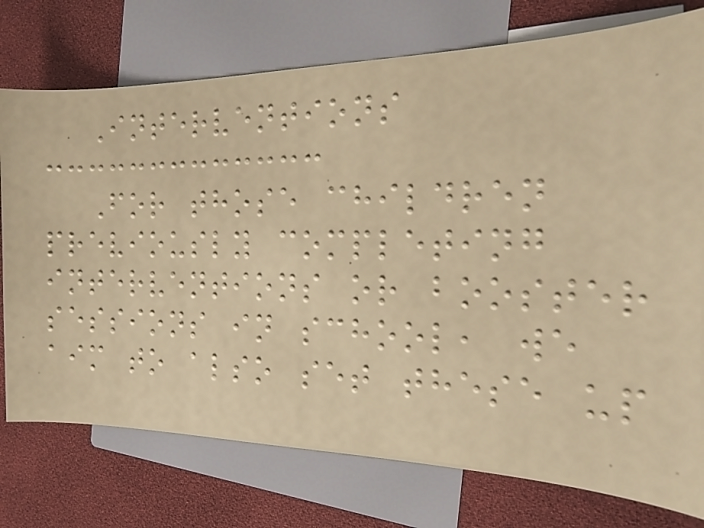Interventions
For those children
previously completing
interventions or booster
sessions in school, we
aim to also set these up
